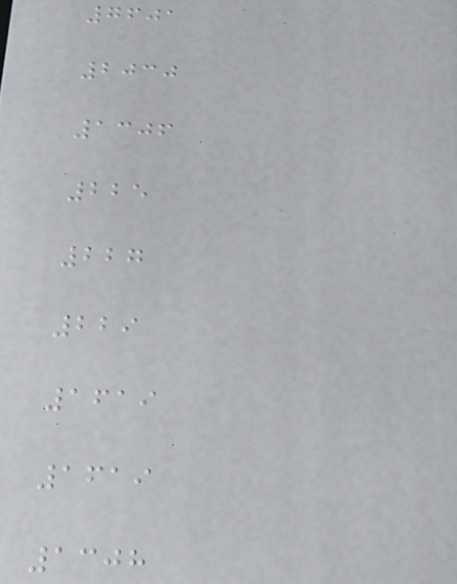7601
2030
1306
225
227
229
1619
1619
1308
